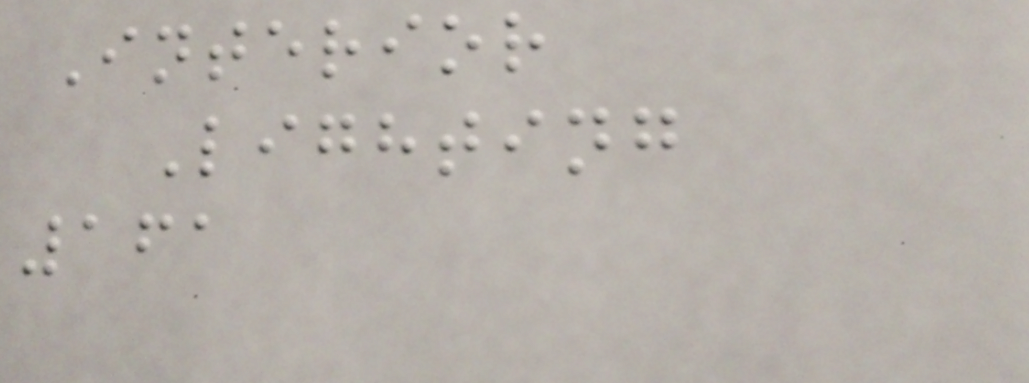Interior
Lighting
161
